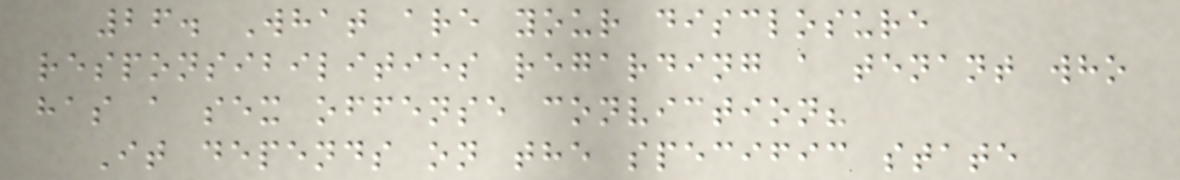26. What are your disclosure
responsibilities regarding a tenant who
has a sex offense conviction?
It depends on the specific state
